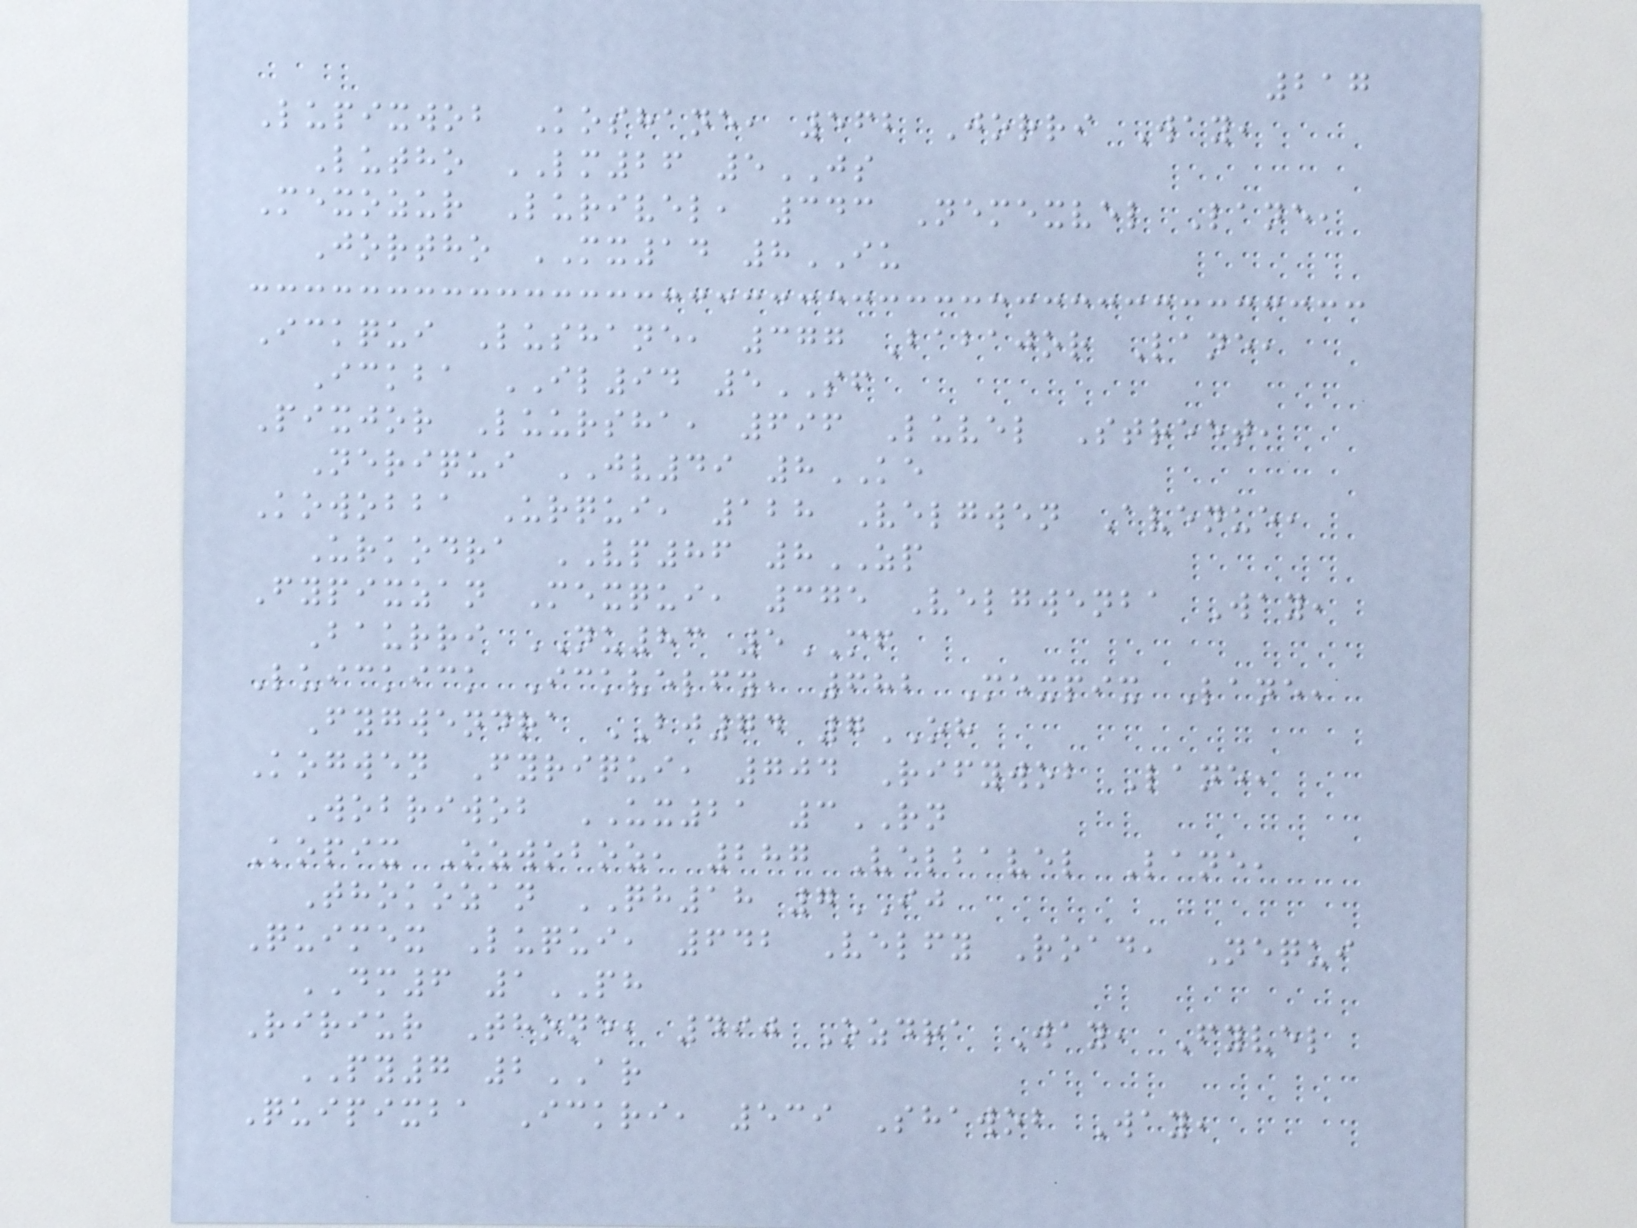217
Lupixwob Koshane, 562 Jorri Way,
Lutho LM26 5JS
Mexozur Lurivel, 343 Nemexvel Lane,
Jortho MX14 8IU
Ickqui Lushane, 377 Babajor Lane,
Ickba IL94 5SF
Pixjor Luursha, 696 Luvel Street,
Neriqui JV49 8KE
Kowobba Urqui, 128 Velgwen Avenue,
Urkodra VP86 8ZP
Fypixzan Mexqui, 375 Velgwenba Way,
Baurri NU83 5MF
Luickick Ickvelfy, 682 Mexpix Lane,
Fygwendra BJ74 7OH
Kogwen Fyriqui, 704 Rifywob Lane,
Wobriwob UX21 3RN
Kopix Ozwoboz, 287 Velbavel Lane,
Thokozan QH18 7IJ
Quimex Luqui, 642 Velfy Road, Nequi
DM6 1PH
Ririur Thone, 490 Ozdra Way, Fyvel
PY7 2AR
Quipixba Ickri, 539 Shawob Way,
